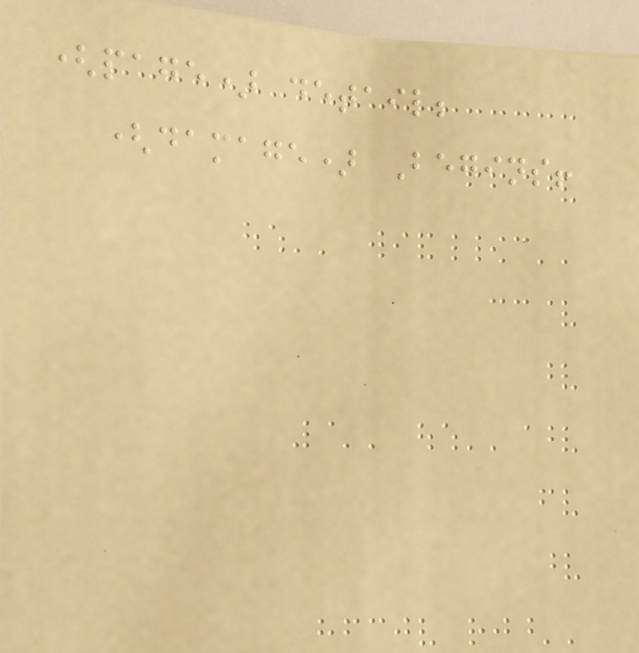(page) detail;
(damage) Begins!
